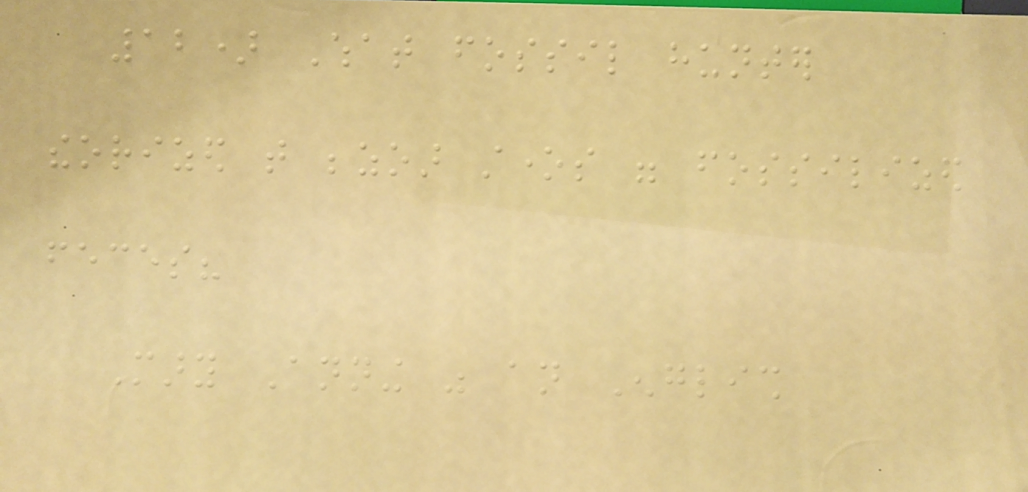12) What fossil hunter
theorized that bezoar stones were fossilized
feces?
Mary Anning was an English
